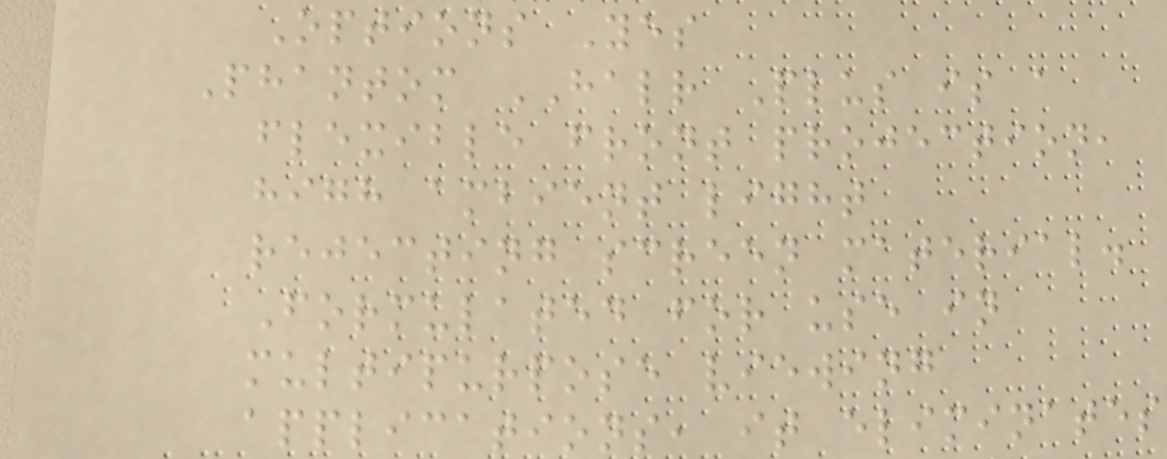Options Yes
Phantom HALR Plus is a
flexible front projection,
high ambient light
rejecting screen material.
Formulated for use in
multipurpose viewing
applications, it eliminates
